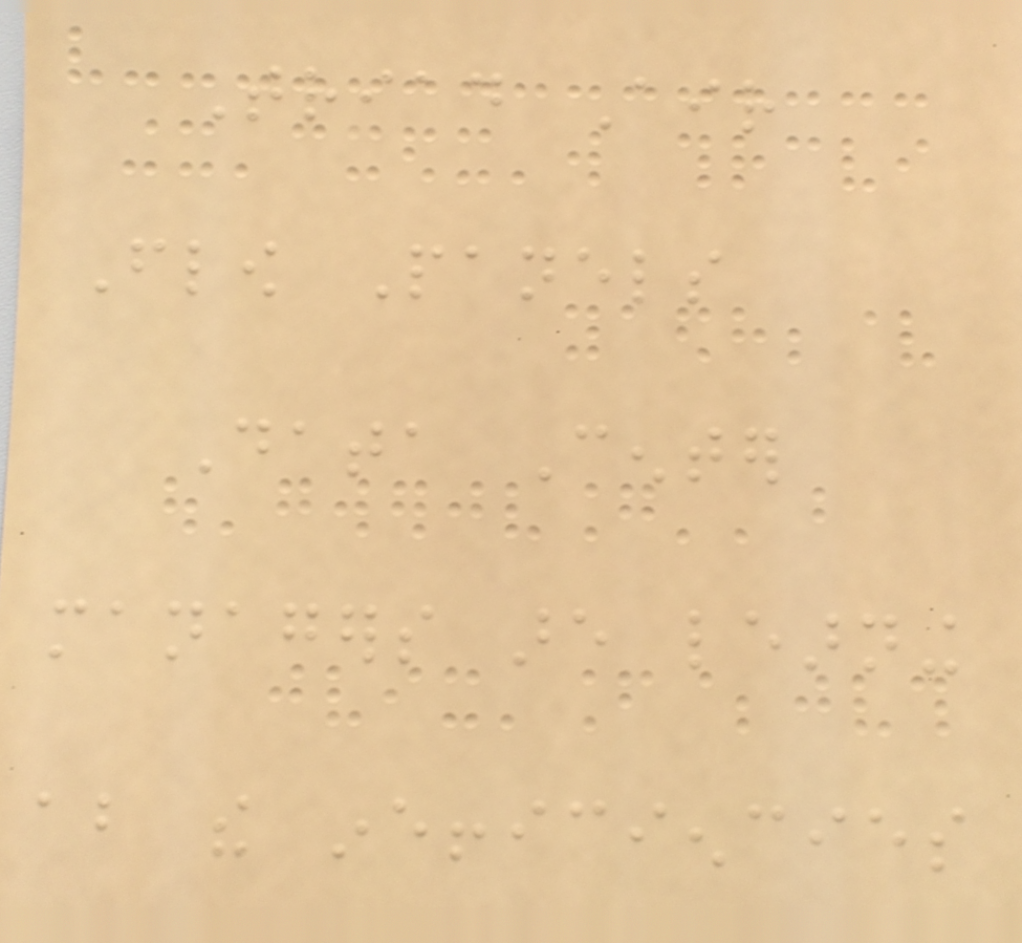Triad Air
Flow Panels
Data Center
managers are learning
about the inefficiencies
